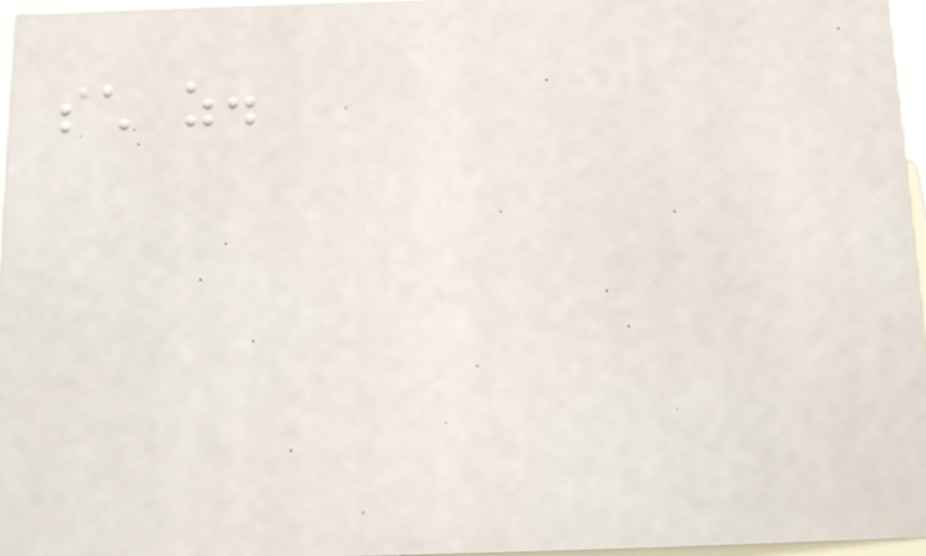such as.
